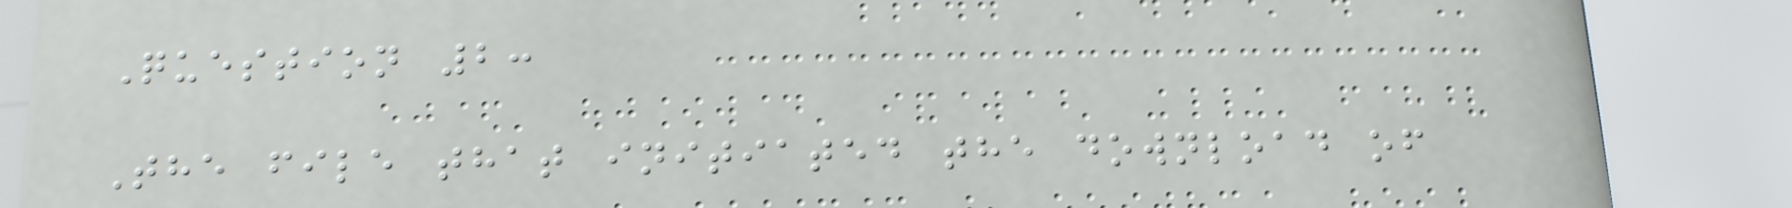Question 2:
The file that initiated the download of
